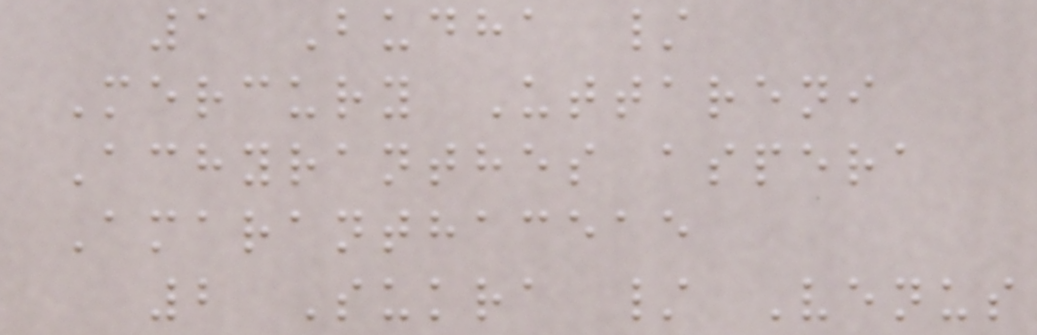1 Budha /
Mercury Uttareni
Achyranthes aspera
Amaranthaceae
2 Sukra / Venus
